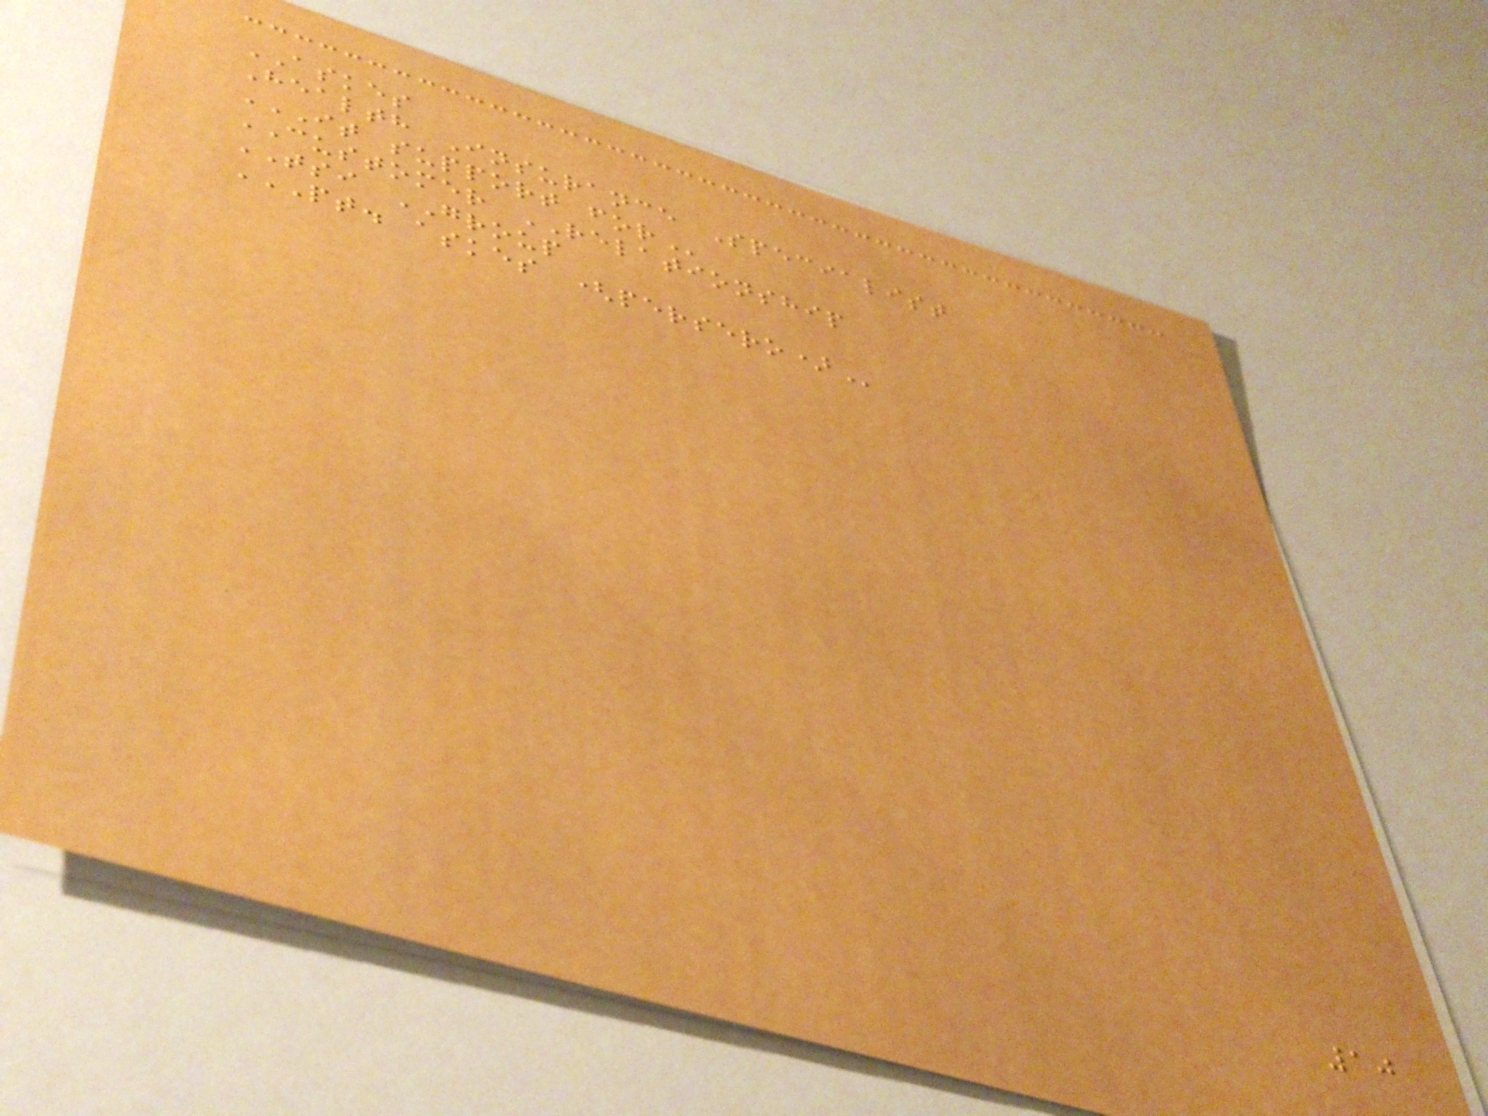ASKES
Health Insurance Specialist
IT SUPPORT FOR
CUSTOMER RELATIONSHIP
TSI GROUP
PT. ASKES (PERSERO)
10
